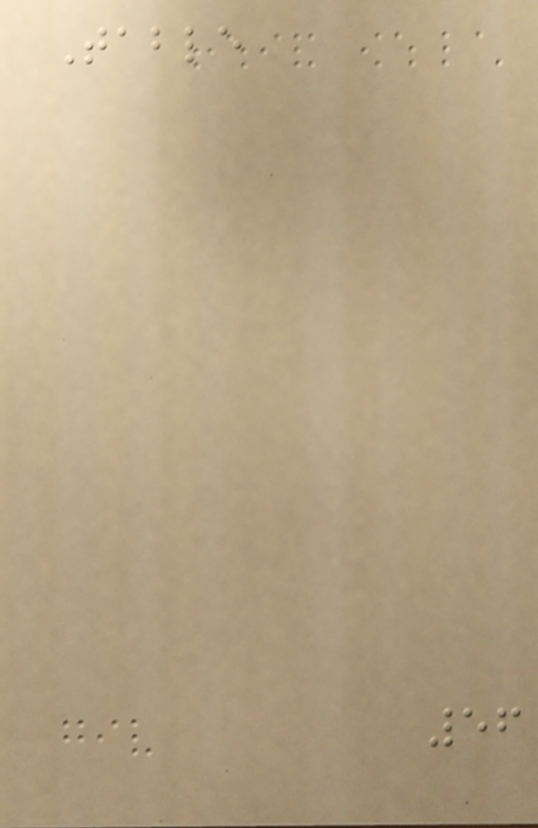Table
56
